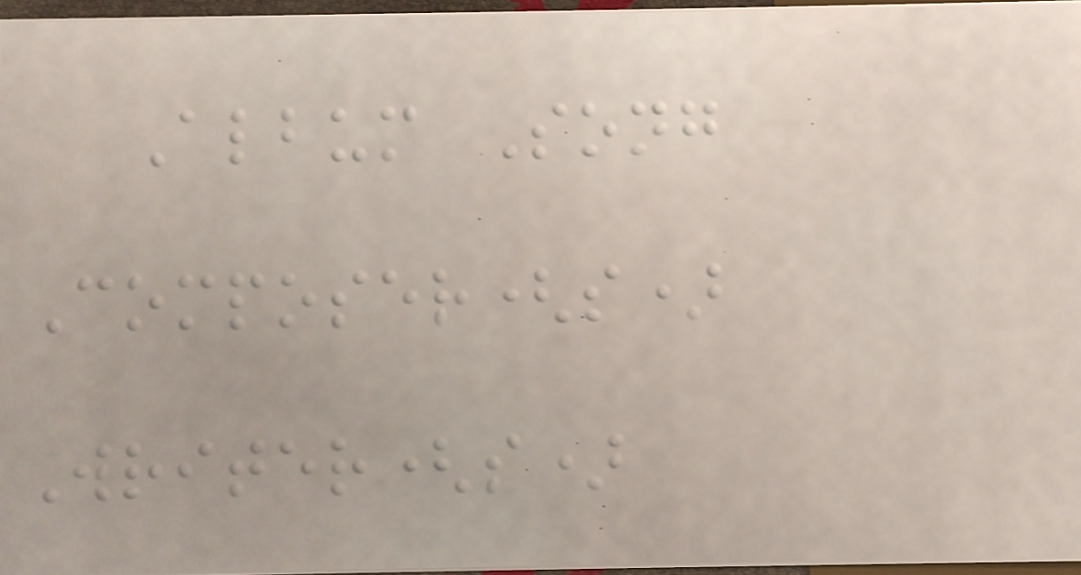Album Song
Composer(s)
Writer(s)
